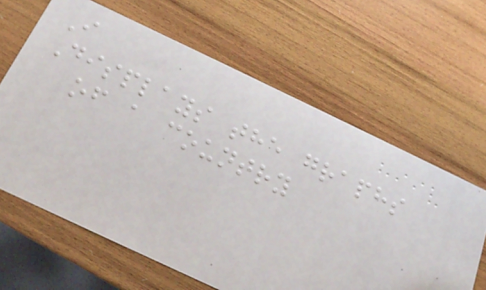I
Displays the graphs
of a country
